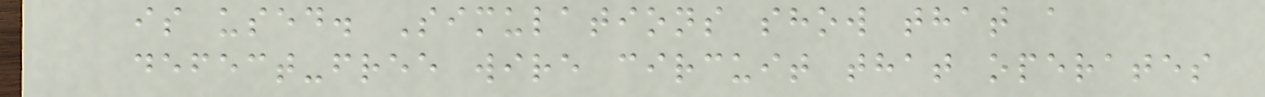is used. Simulations show that a
defect-free wire circuit that operates
